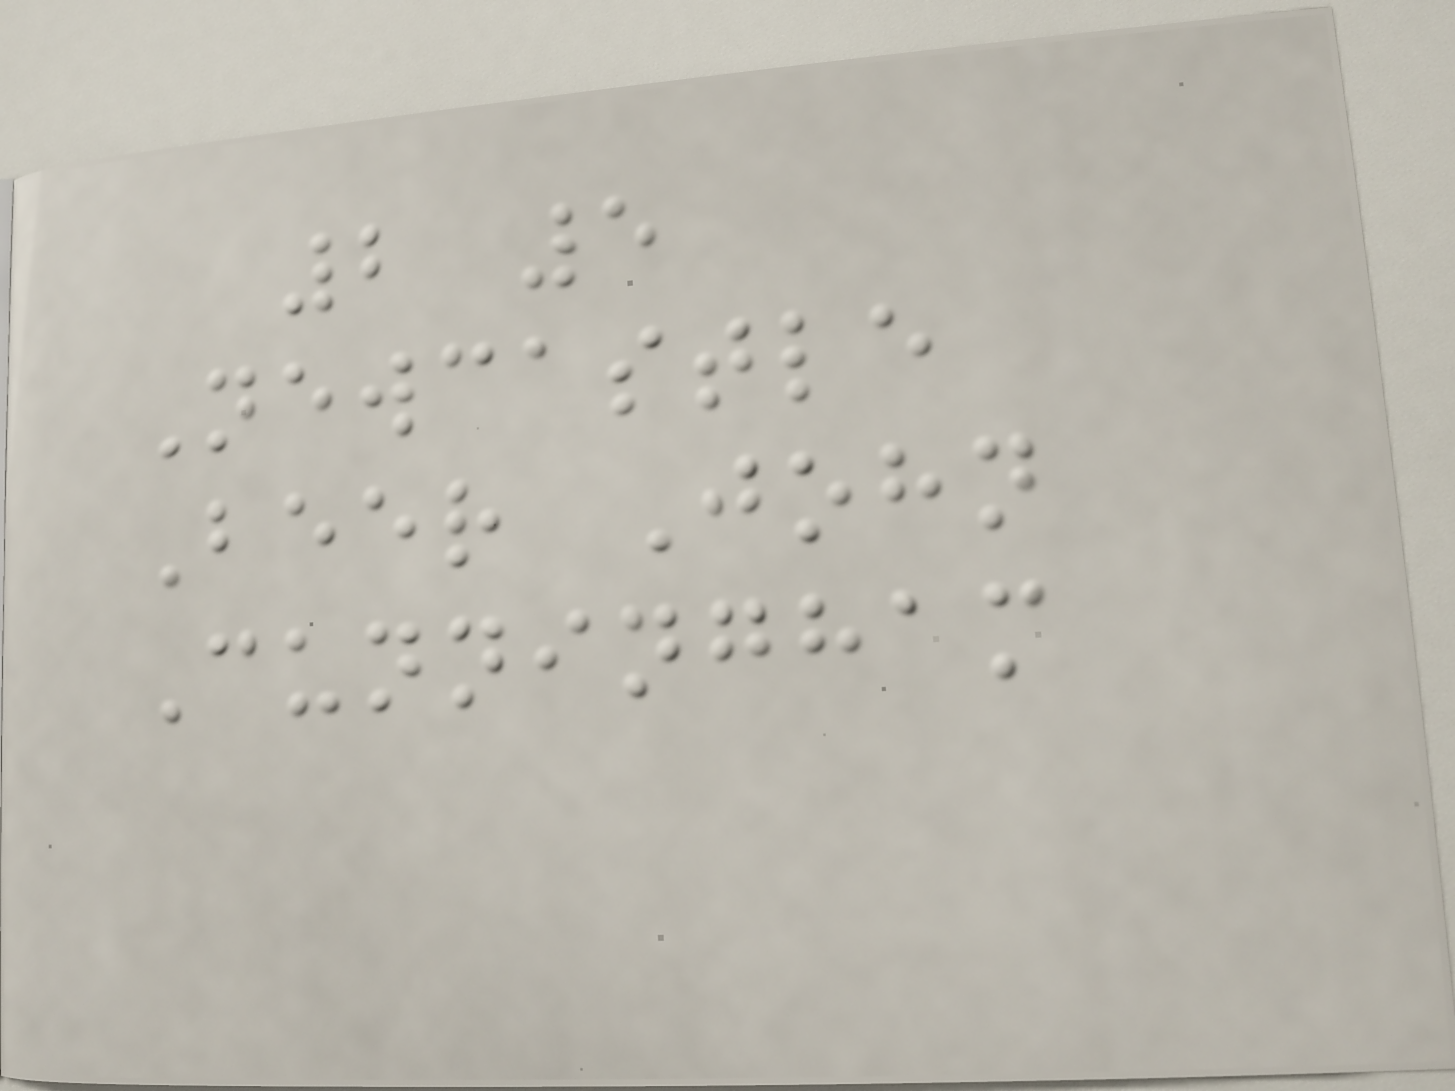2 5
Newcastle
Beer John
Cunningham
